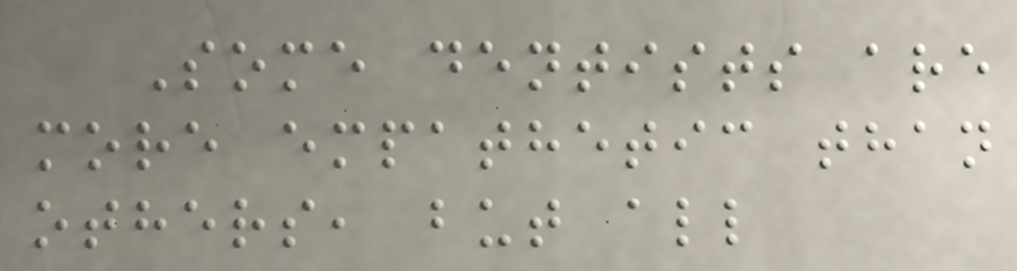Some dentists are
more empathetic than
others, but all
